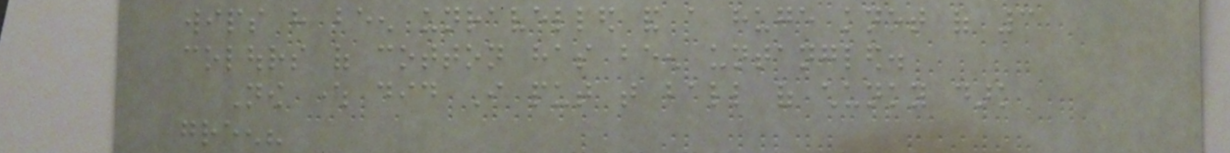wips have been unravelled and a huge knot of 3
colours of cotton has been untangled.
Now where did I put that ball of chunky dark
green?
